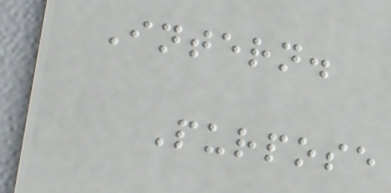Intern.
Purpose
